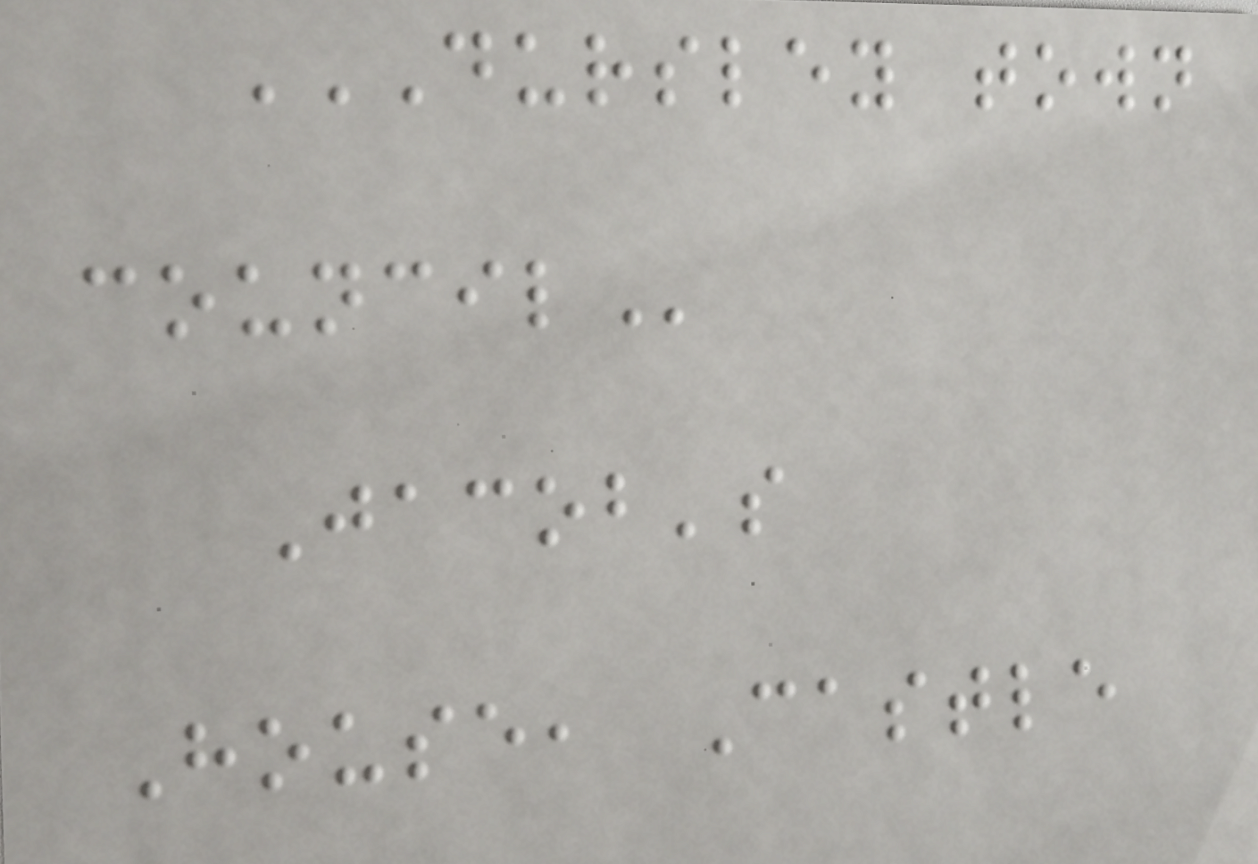DURSLEY TOWN
COUNCIL
Jacob's
House, Castle
